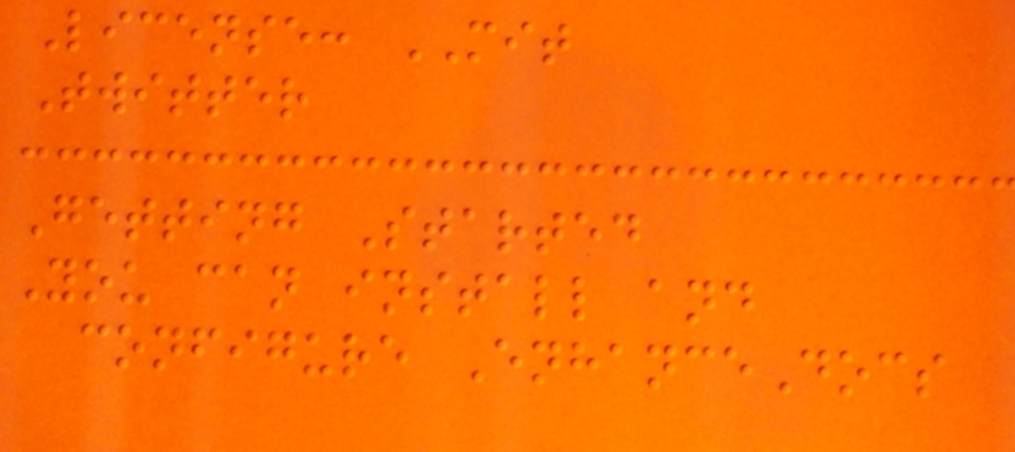License: MIT
Twitter
Getting Started
You can install and
configure EnhanceDocs
